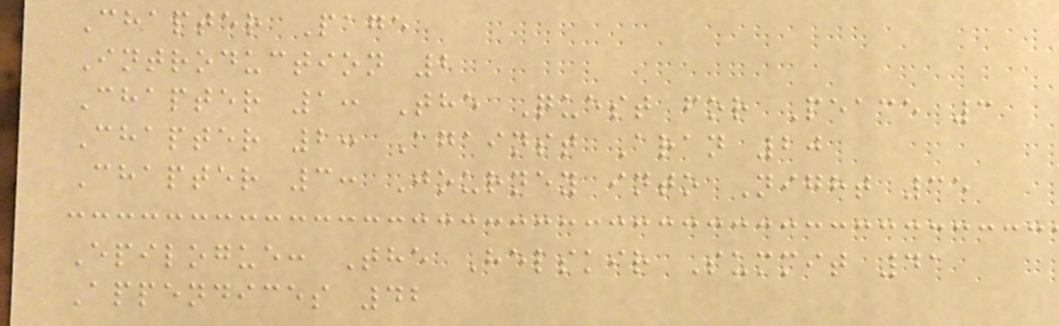Chapter Page
Introduction 2
Chapter 1: The Quest for Peace 3
Chapter 2: Against Aran 20
Chapter 3: Journey into Night 35
Epilogue: The Helskir Summit 41
Appendices 42
